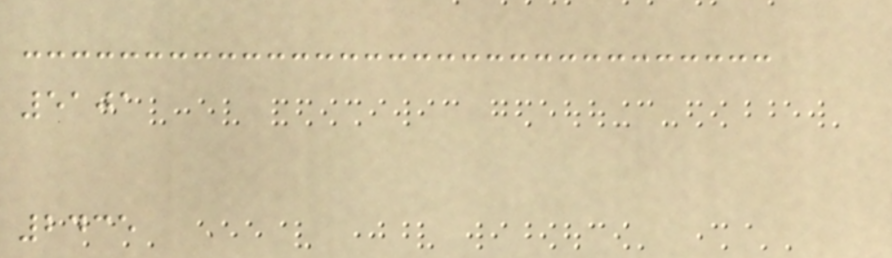5101
2435
